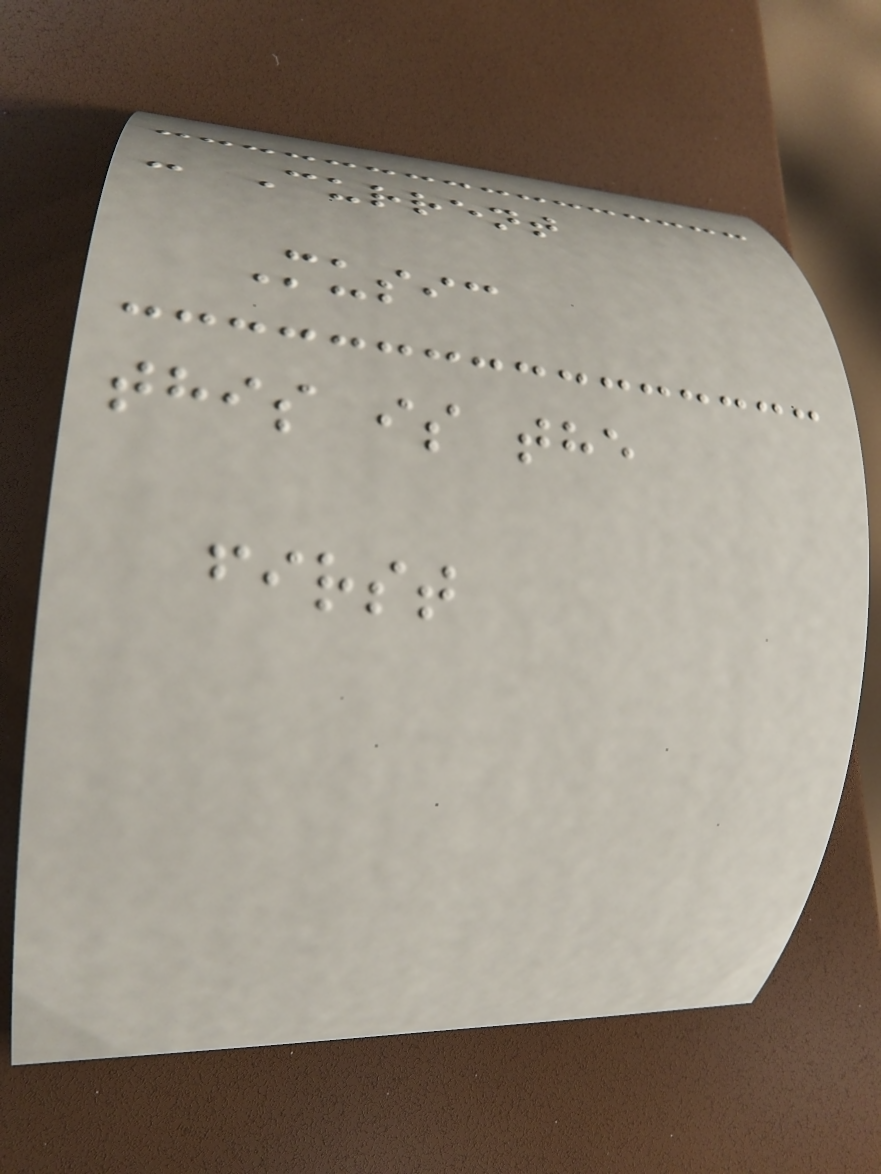- Current
Music
this is the
first
